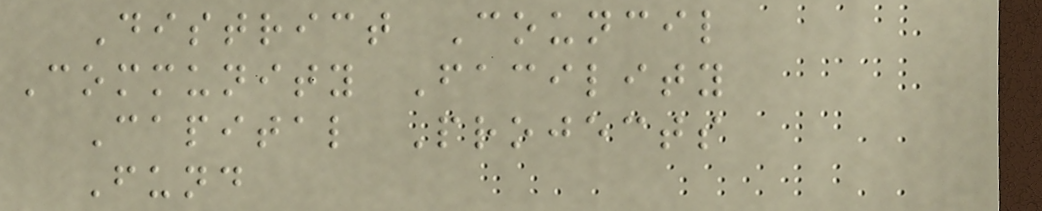District Council
Community Facility
Capital Projects
Fund
